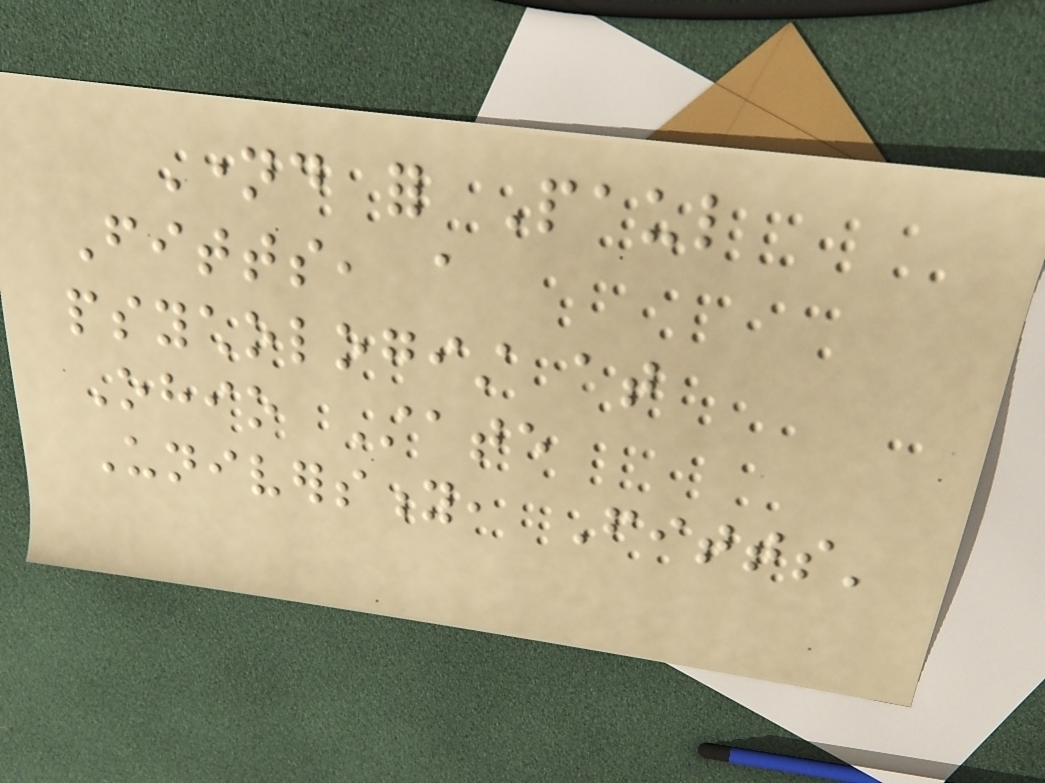Named for Paul
Fitts, a
psychologist at
Ohio State
University, Fitts'
